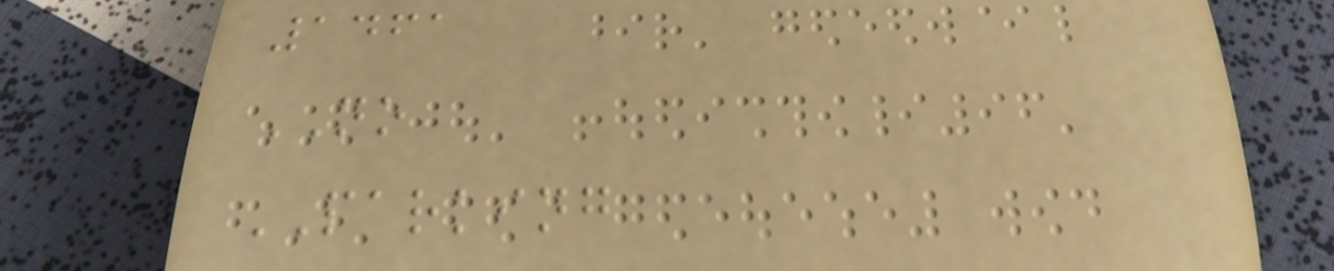1461
NO
PARKING
